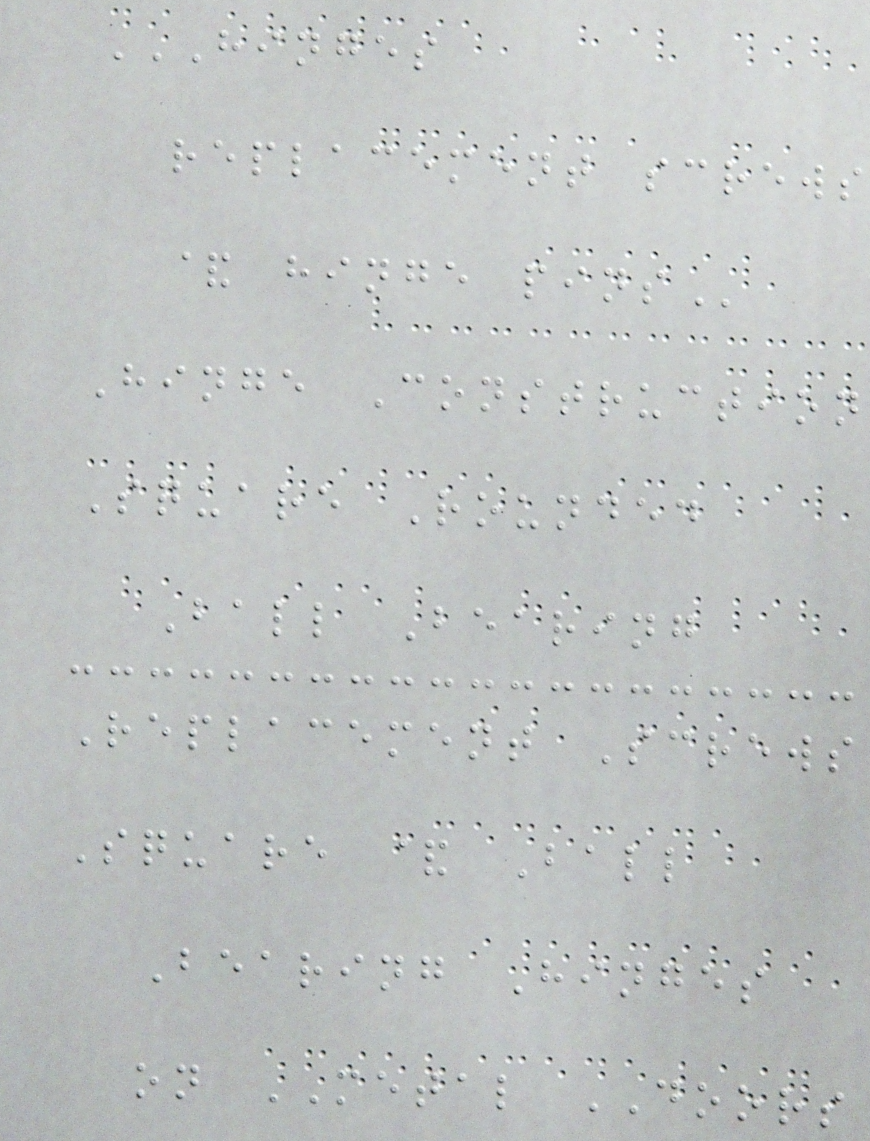HINGES
REPLACEMENT SCREWS
& HINGE PINS
Hinge Construction
Square Rounded
Ball Bearing
Replacement Screws
Square & Ball
Bearing Hinges
on METAL DOORS
